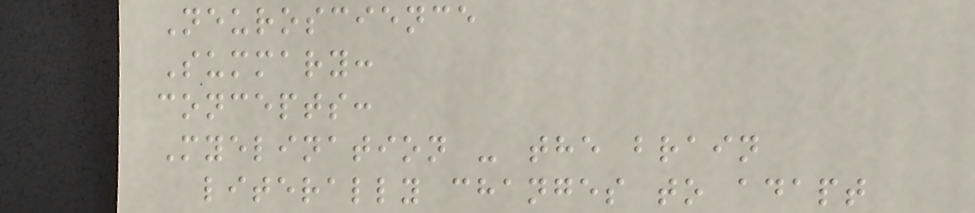Neuroscience
Summary:
concepts:
Myelination - the brain
literally changes to adapt
